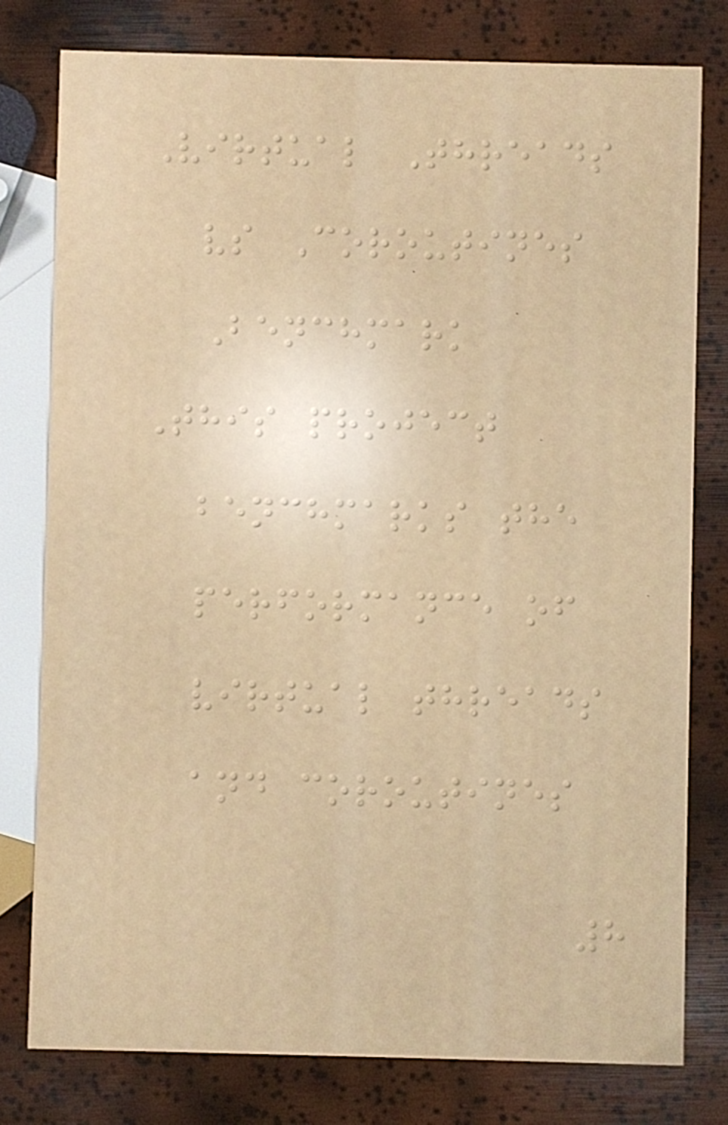Virtual Threads
vs Coroutines
Benchmark
This project
benchmarks the
performance of
virtual threads
and coroutines
8
